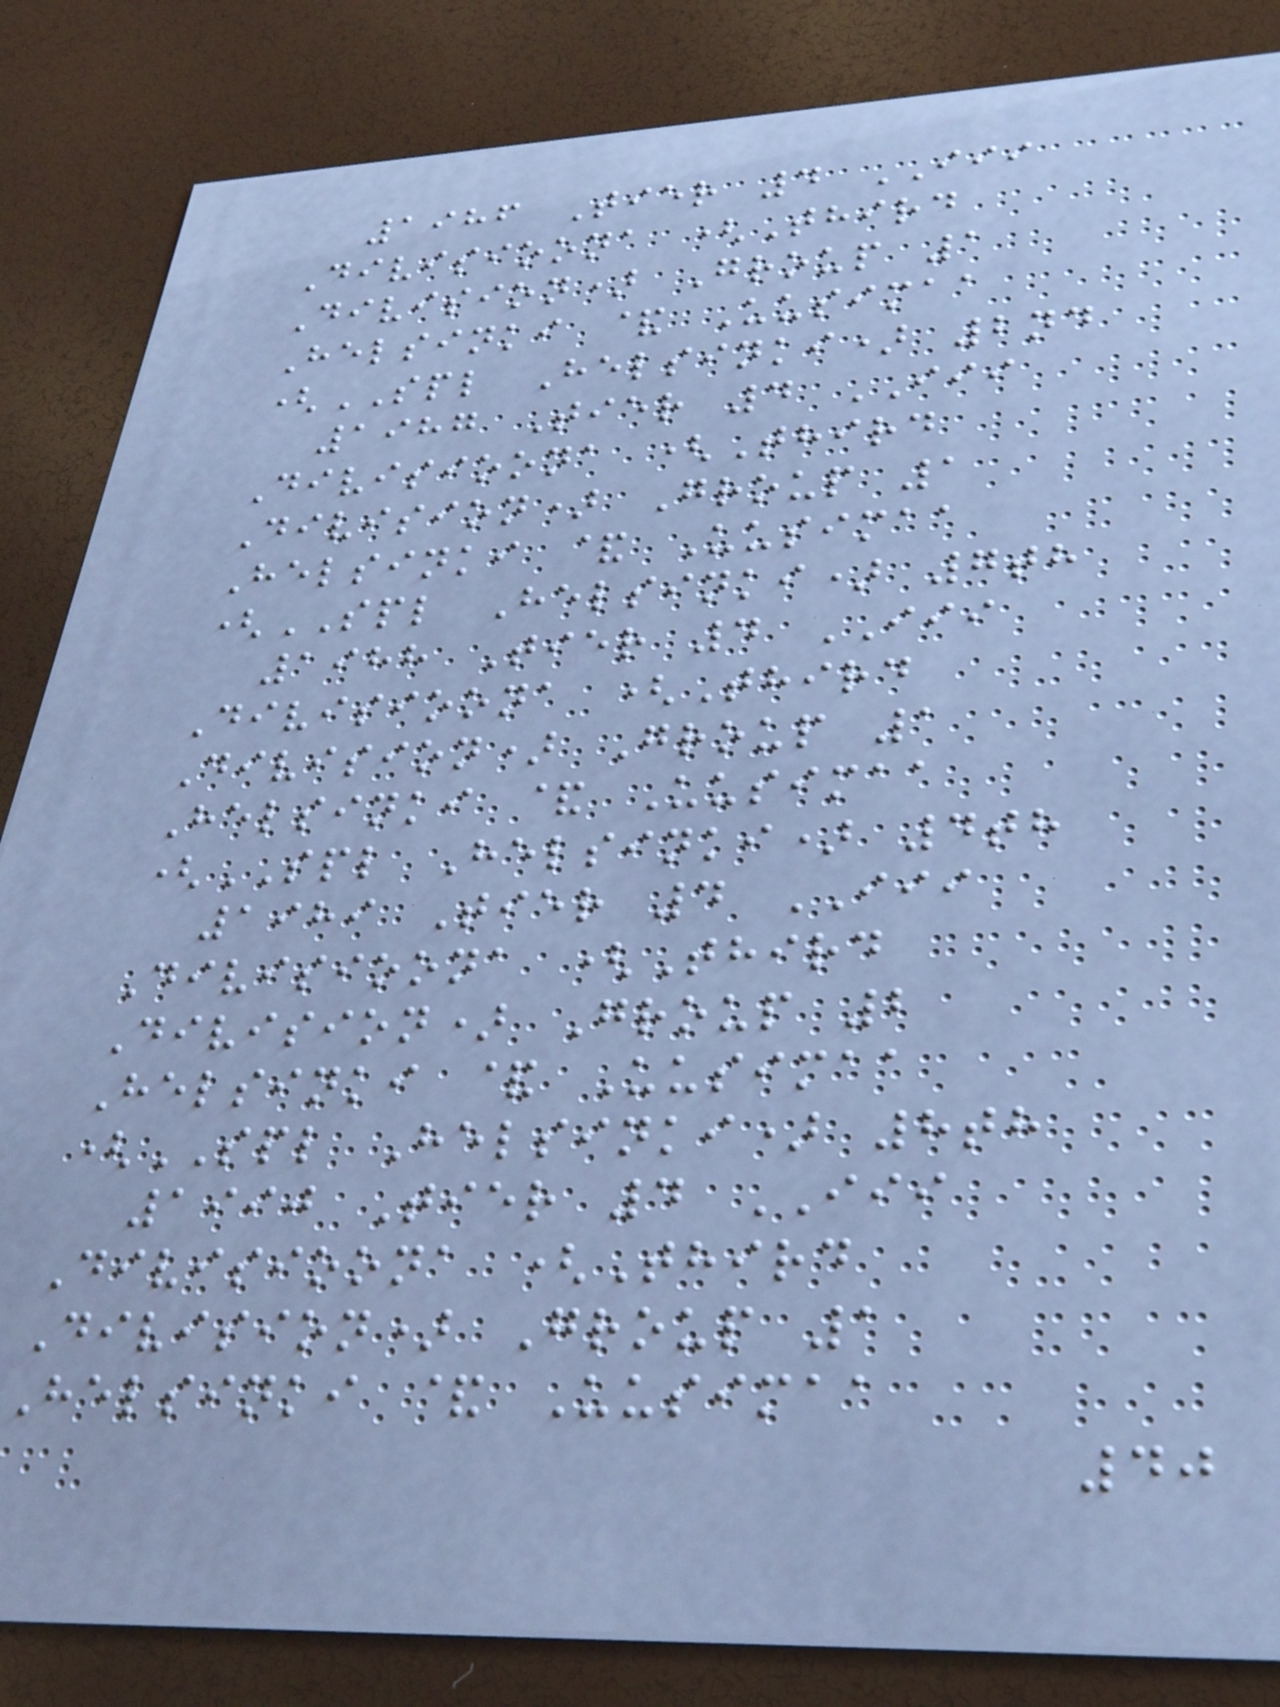1986 Tier 4 III
Divisioona (Third
Division) Group 1
Helsinki & Uusimaa
(SPL Helsinki) 2nd
1987 Tier 4 III
Divisioona (Third
Division) Group 1
Helsinki & Uusimaa
(SPL Helsinki) 7th
1988 Tier 4 III
Divisioona (Third
Division) Group 1
Helsinki & Uusimaa
(SPL Helsinki) 4th
1989 Tier 4 III
Divisioona (Third
Division) Group 2
Helsinki & Uusimaa
(SPL Helsinki) 8th
1990 Tier 4 III
Divisioona (Third
Division) Group 1
Helsinki & Uusimaa
40
